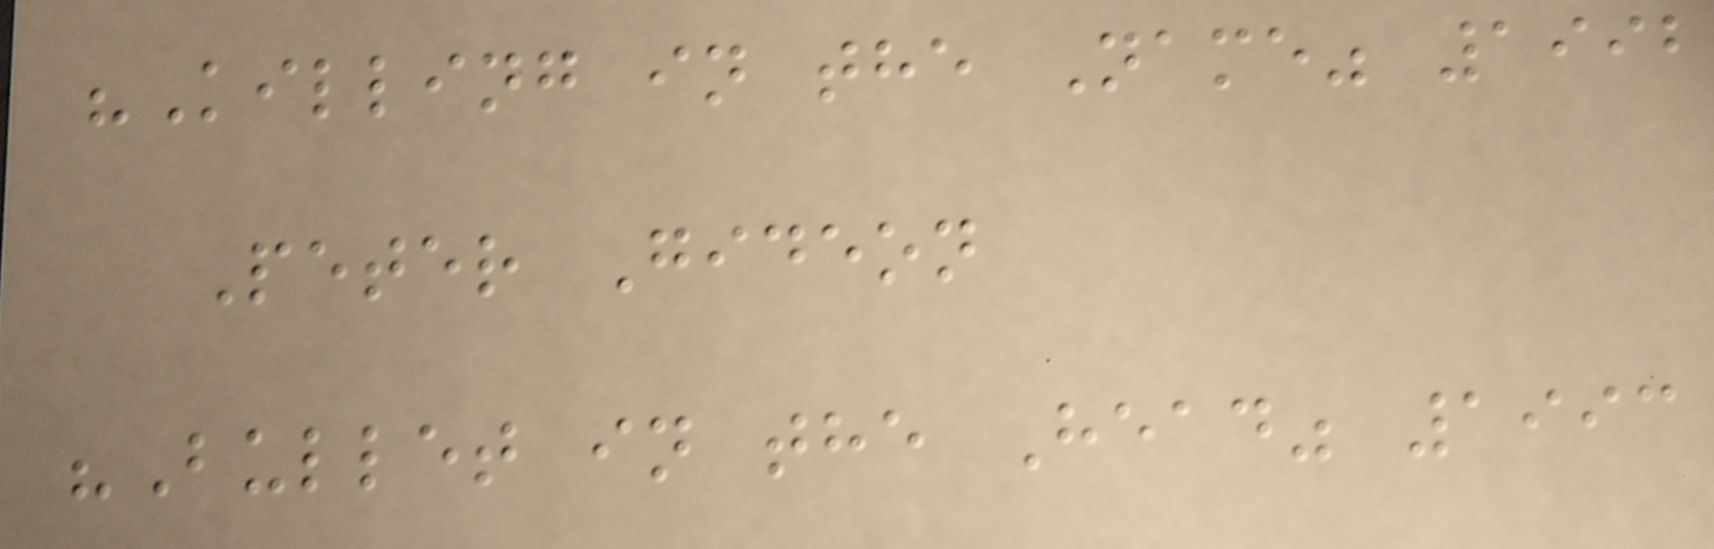"Killing in the Name" 1992
Peter Gideon
"Bullet in the Head" 1993
